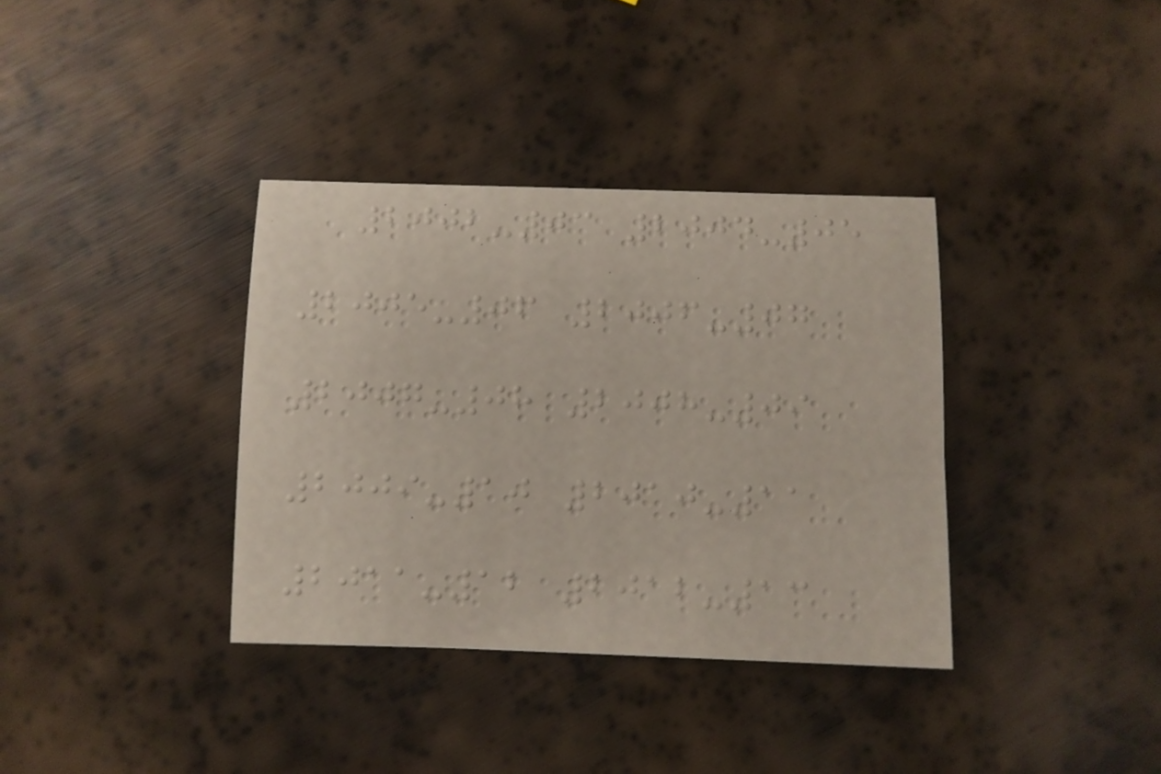2002-03 2004-05
2005-06 2006-07
2007-08 2008-09
2009-10 2010-11
2011-12 2012-13
